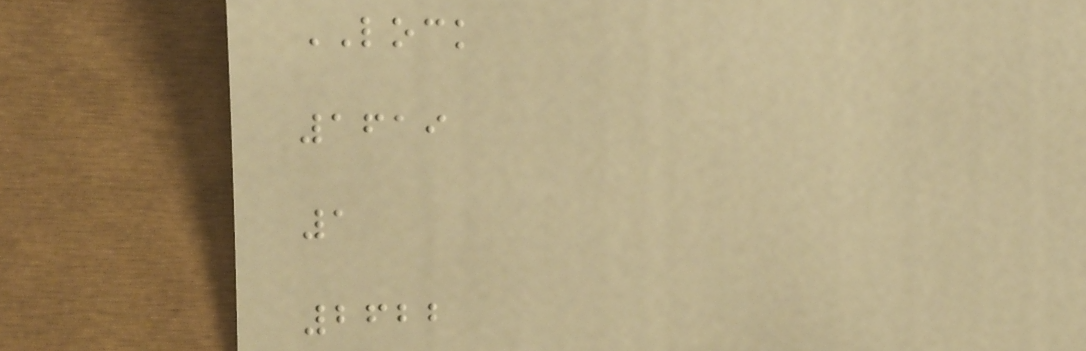LOCK
1619
1
2622
